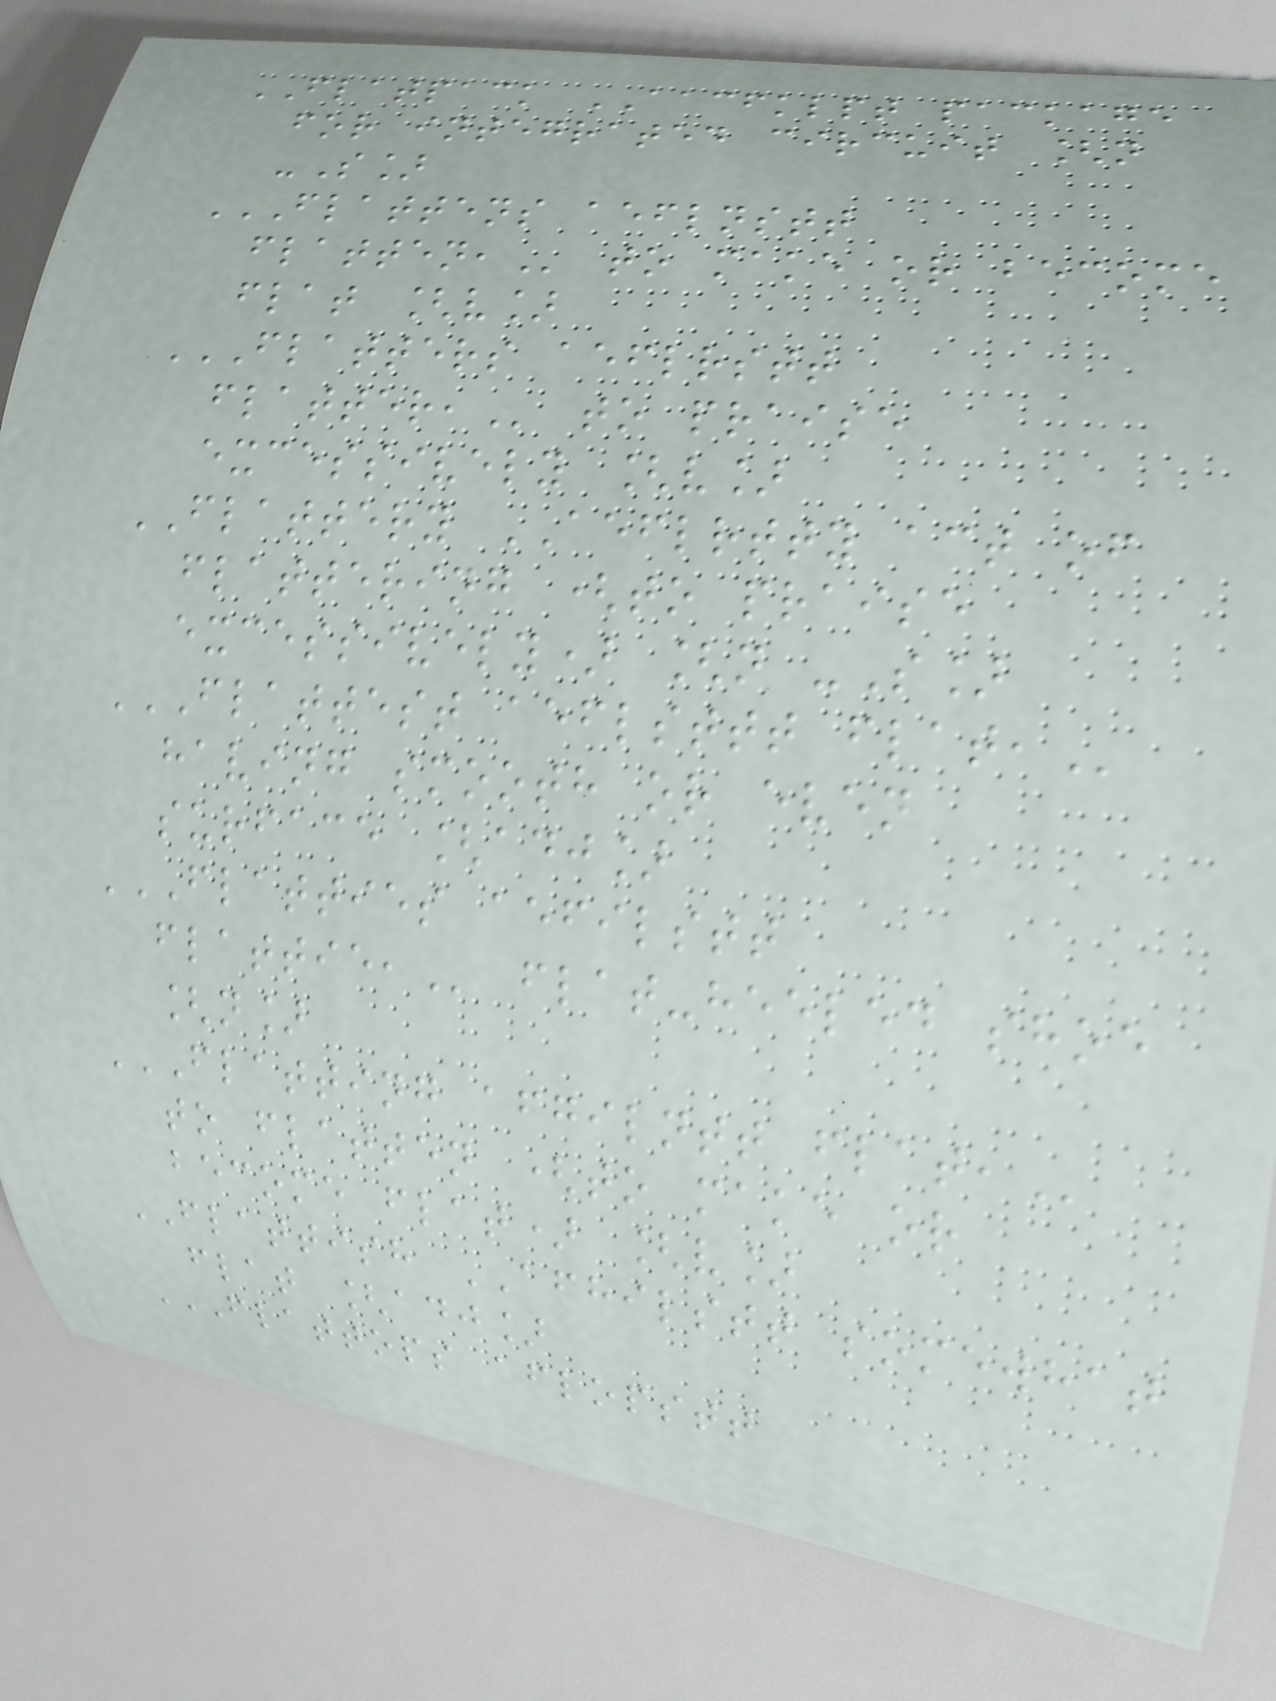FLATPACK AACFKLPT package
for integrated circuit [n
-S]
FLATTENS AEFLNSTT
FLATTEN, to make or become
flat [v]
FLATTERS AEFLRSTT
FLATTER, to praise
excessively [v]
FLATTERY AEFLRTTY act of
flattering (to praise
excessively) [n -S]
FLATTEST AEFLSTTT FLAT,
having smooth or even
surface [adj]
FLATTIES AEFILSTT
FLATTIE, flat-heeled shoe
[n]
FLATTING AFGILNTT FLAT,
to flatten (to make or
become flat) [v]
FLATTISH AFHILSTT somewhat
flat [adj]
FLATTOPS AFLOPSTT
